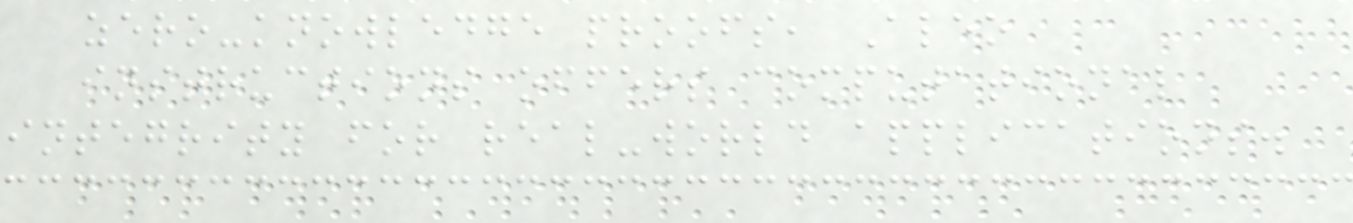zero-knowledge proofs, Aleo
instructions offers computational
integrity for real-world applications.
